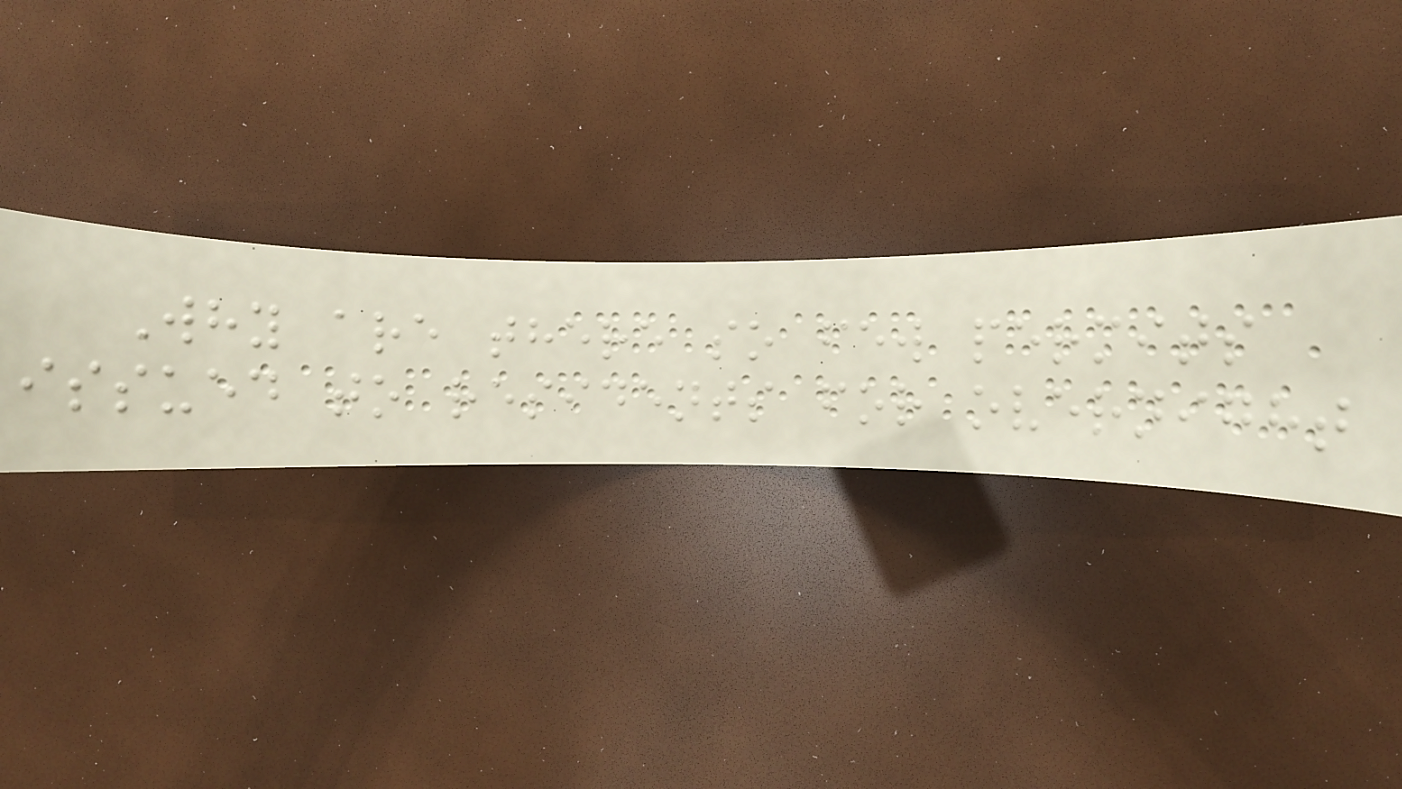Why are there so few permits
issued to residents for overnight
